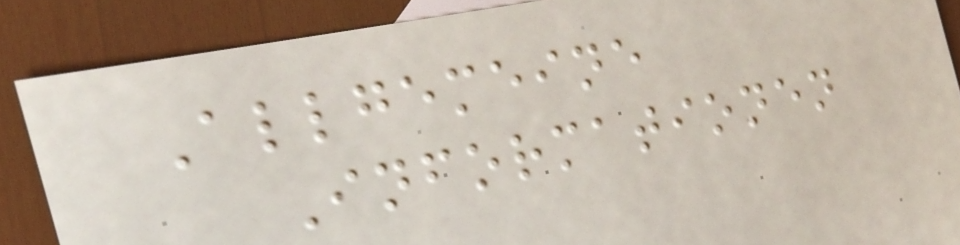Allgemeine
Informationen
